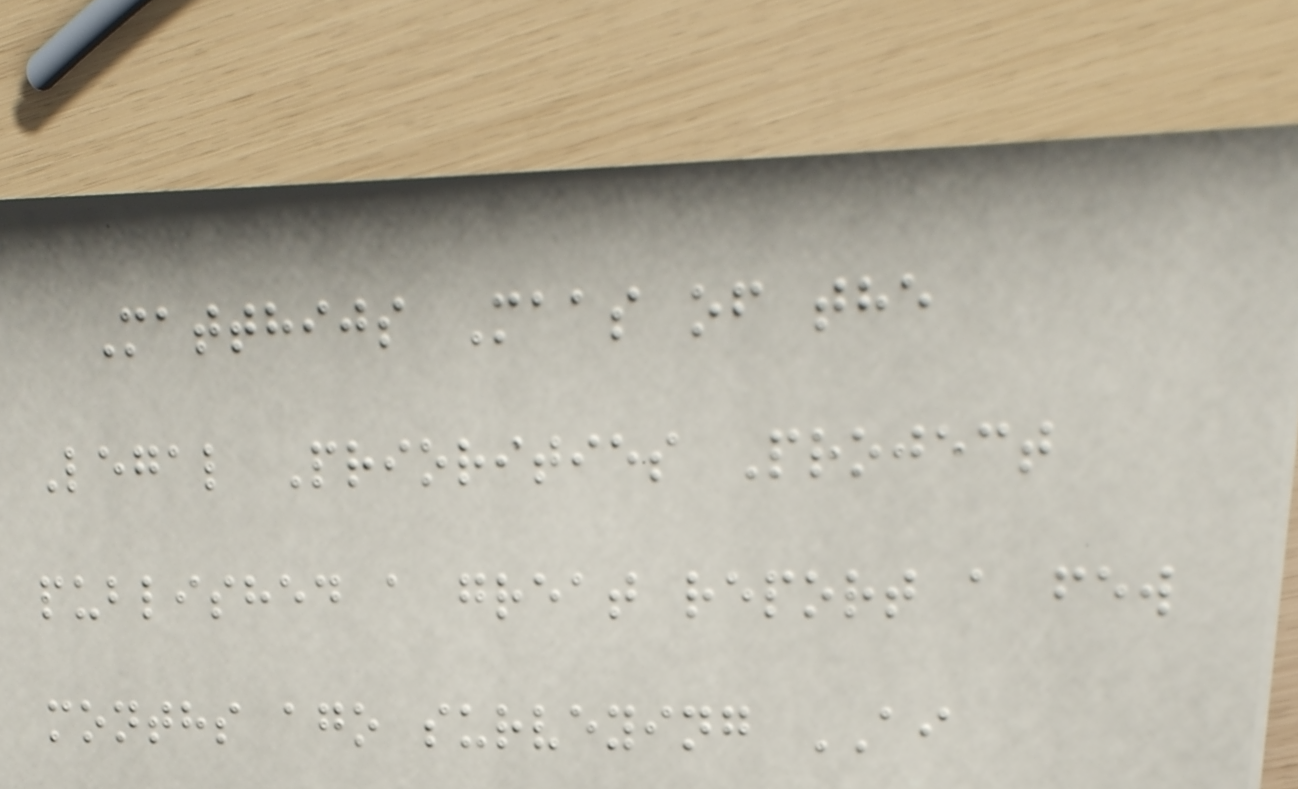Matthijs Maas of the
Legal Priorities Project
published a great report a few
months ago surveying AI
